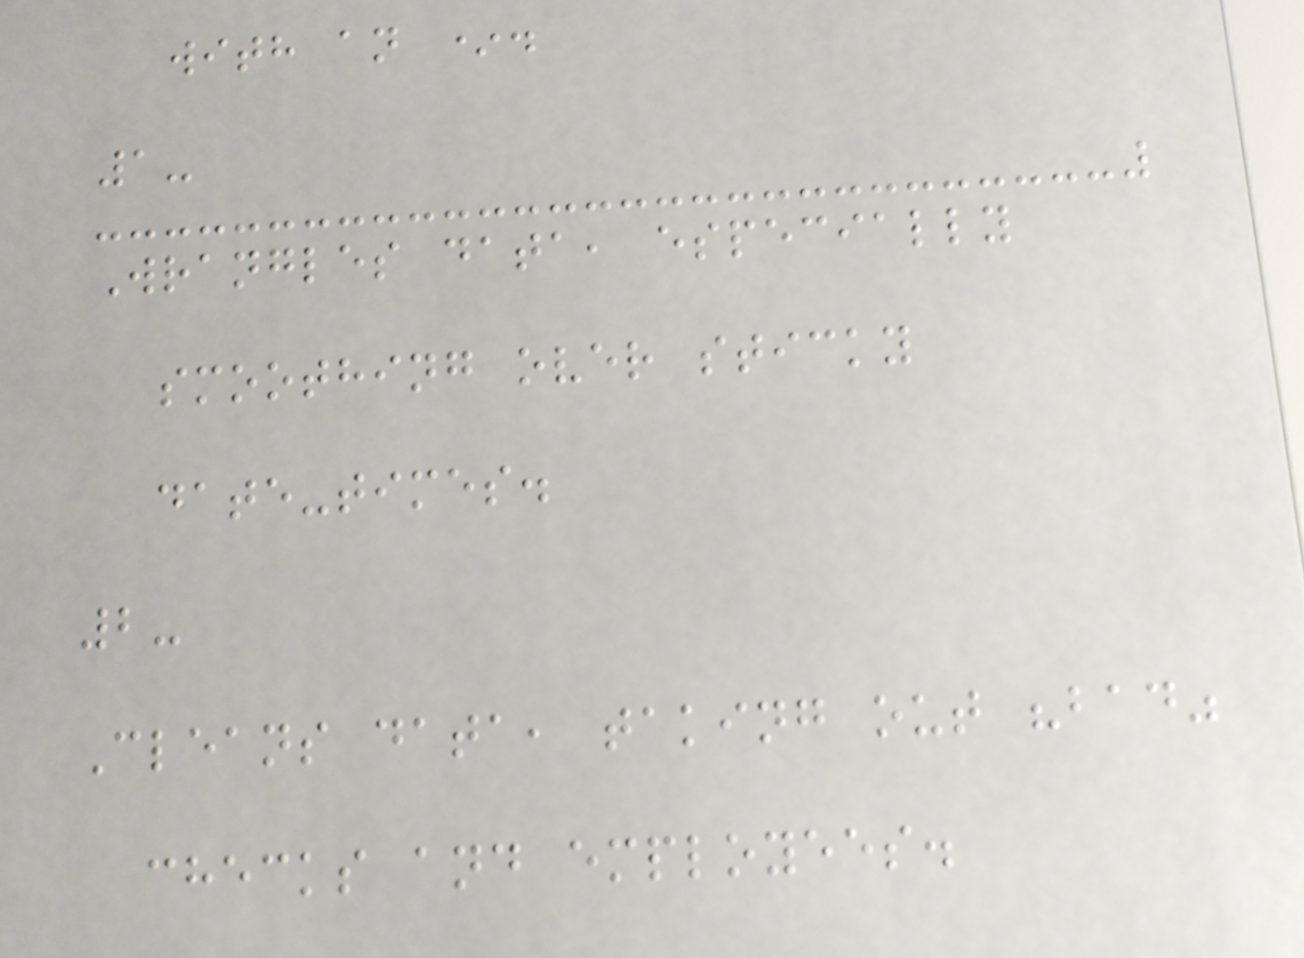with an *.
1-
Wrangles data, especially
smoothing over sticky
date-times.
2-
Cleans data, taking out "bad"
checks and employees.
